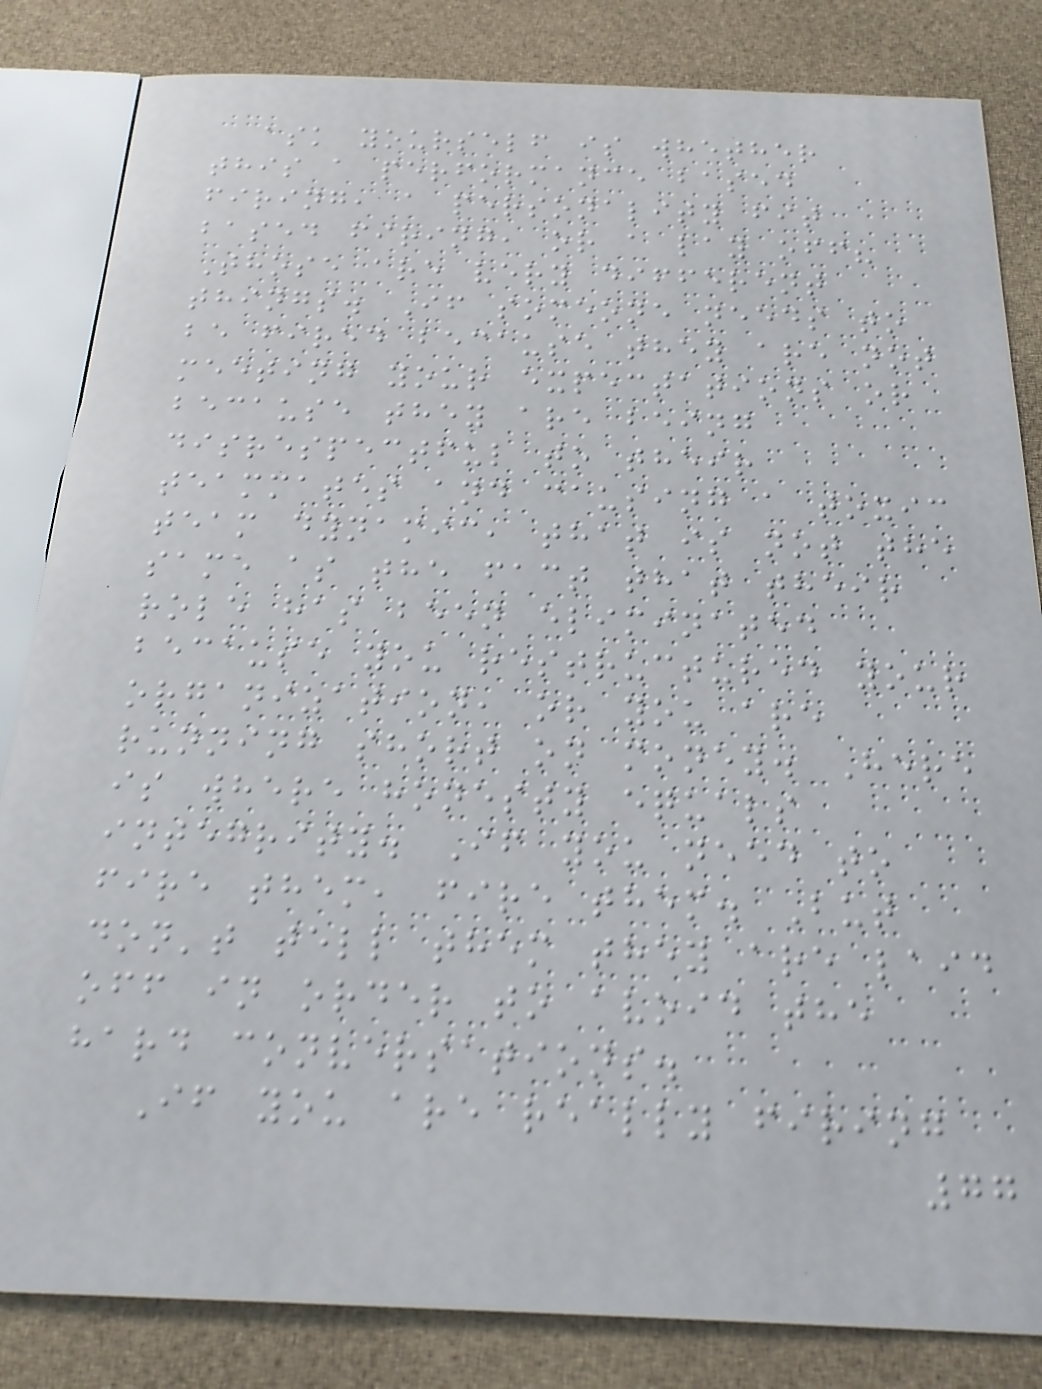ask yourself is whether
this a performance based
firing, a personality fit
based firing, or a lay off?
Those are very different
things. If someone needs to
be fired because they are not
meeting your expectations or
because they are being
disrespectful to their
teammates and causing a toxic
team dynamic, that is not the
same as the fact that their
role has been eliminated
because you restructured your
organization, or you are
running short on money. Here
is where honesty equals
integrity. If you need to
fire them, fire them. But
don't tell them they are laid
off in order to avoid the
hard conversations.
If you are really firing
77
